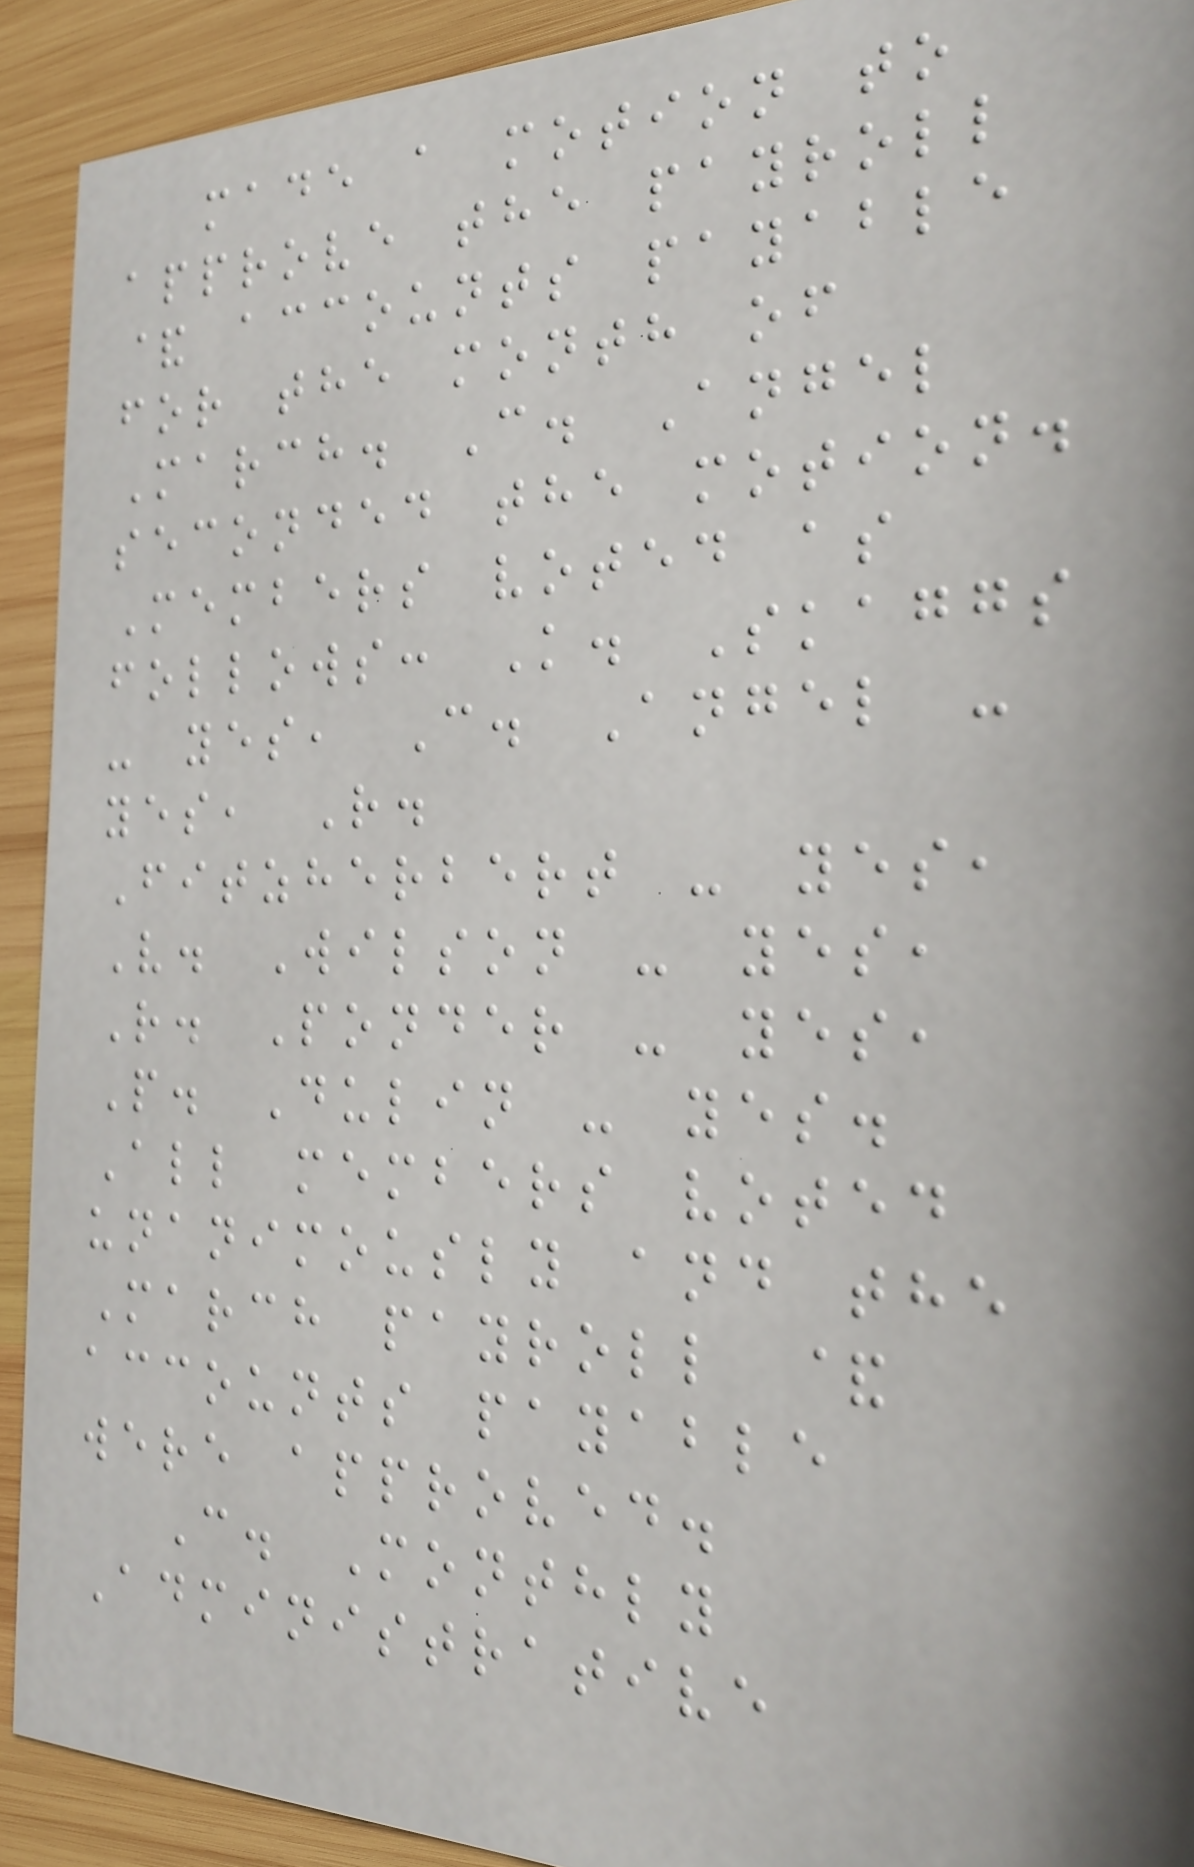made a motion to
approve the payroll
& accounts payable
for the month of
March. C. Angel
seconded the motion.
Members voted as
follows: K. Skaggs
- yes, C. Angel -
yes, R.
Fitzherbert - yes,
V. Wilson - yes,
R. Ponder - yes,
P. Dulin - yes.
All members voted
unanimously and the
March payroll &
accounts payable
were approved.
C. Monthly
Administrative
